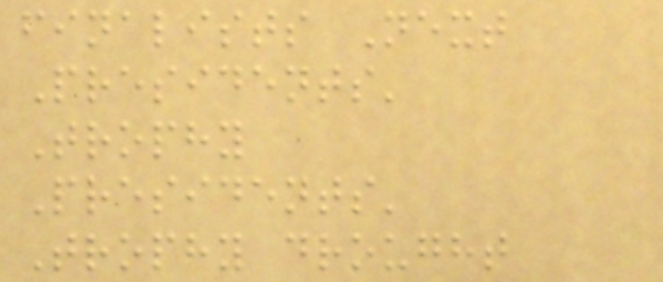finalists Next
Presidents'
Trophy
Presidents'
Trophy drought
